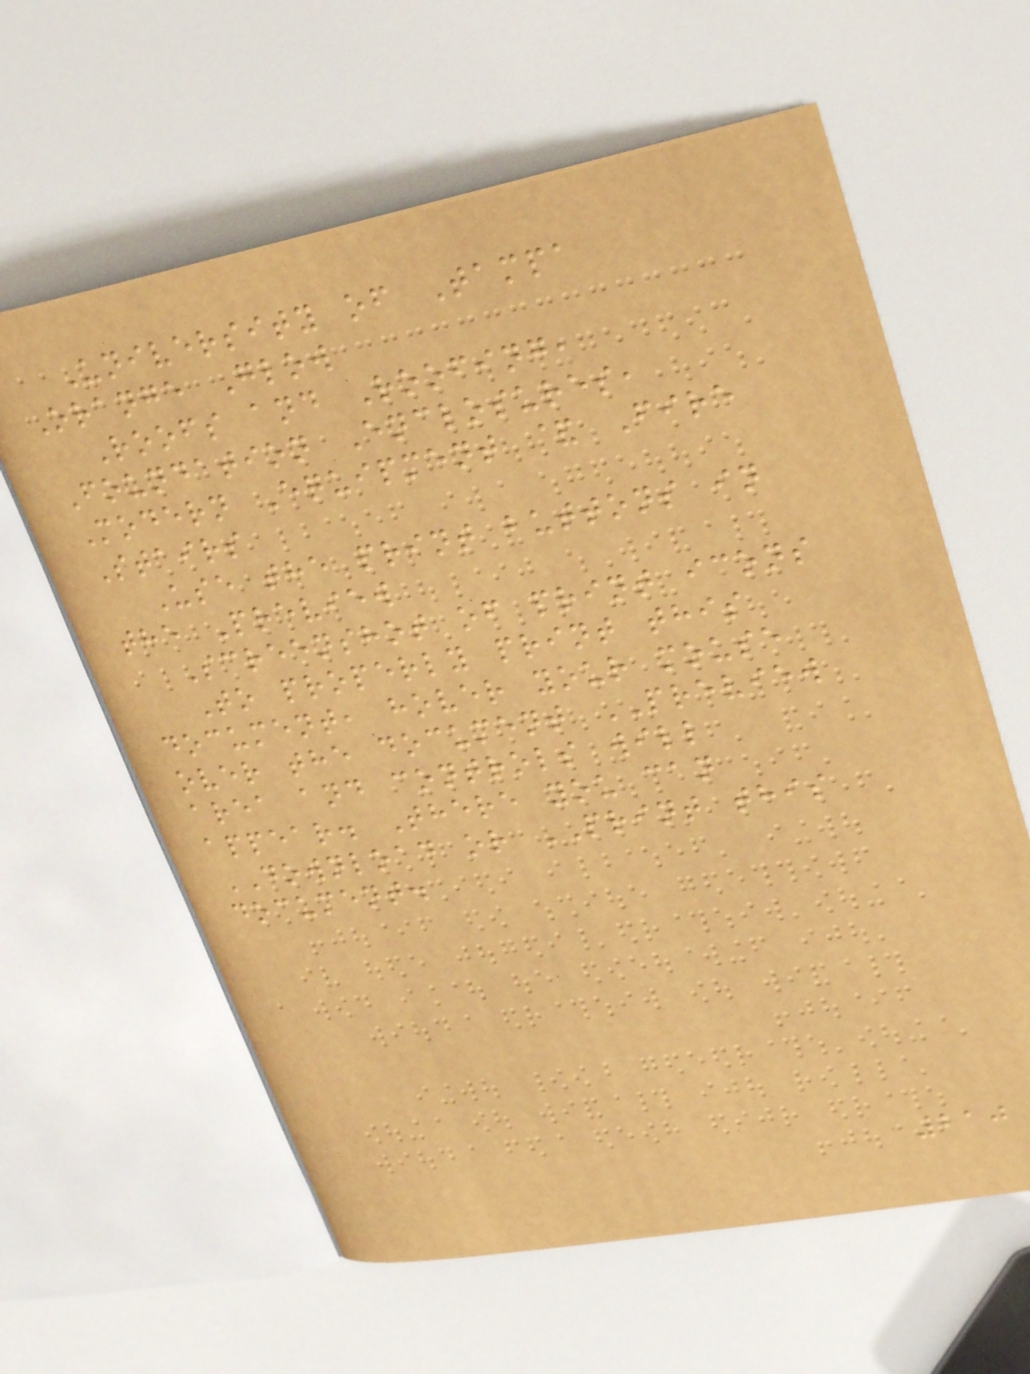University of Tampa
Orange Glow
Roofs and Roofing,
Foundation Enclosures,
Modern Equipment & Fire
Stairs
Use the print buttons in
the Preview
Screenshot of print icons
To properly print this
document, hover your mouse
over the document PREVIEW
area and controls will
appear. There you can
DOWNLOAD or PRINT this
document.
210
